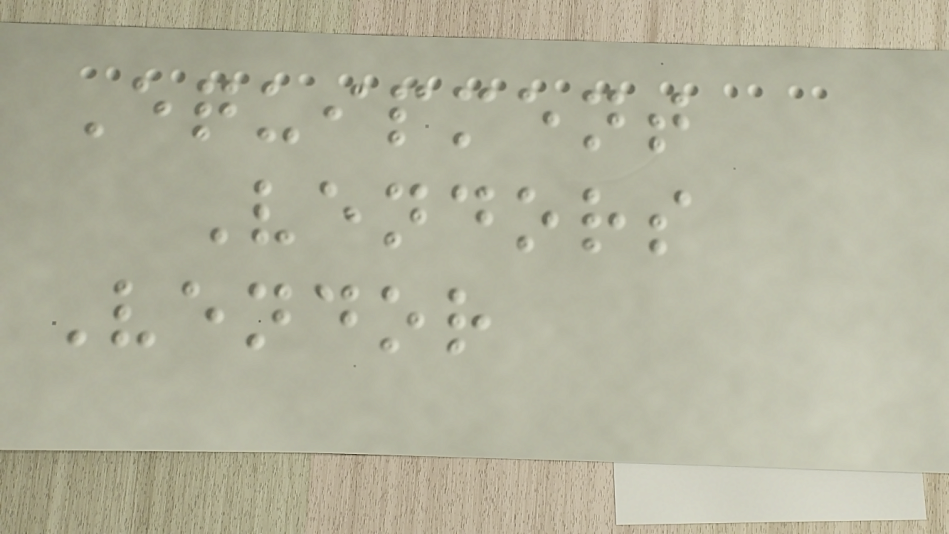Equipment
Vendors
Vendor
